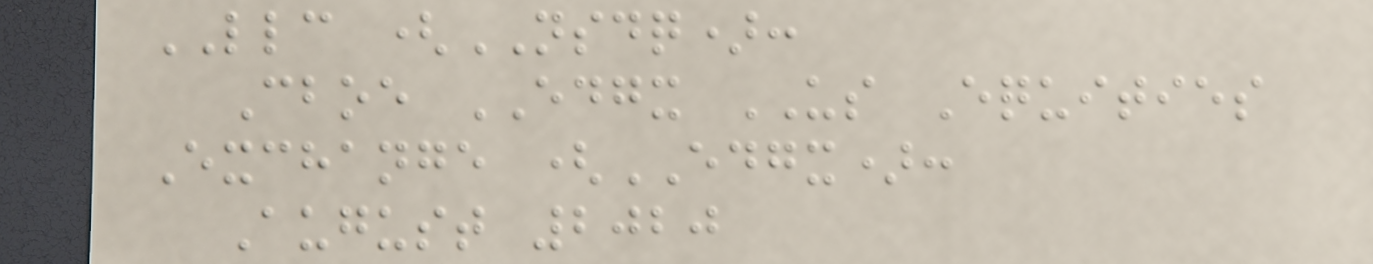LLC (NSDQ):
Cboe EDGX US Equities
Exchange (EDGX):
August 2020
